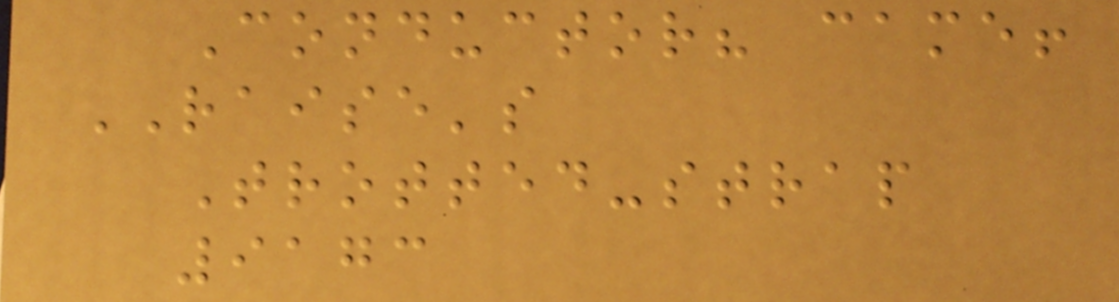Conductor? came!
RAISE's
Trotted-strap
9173
